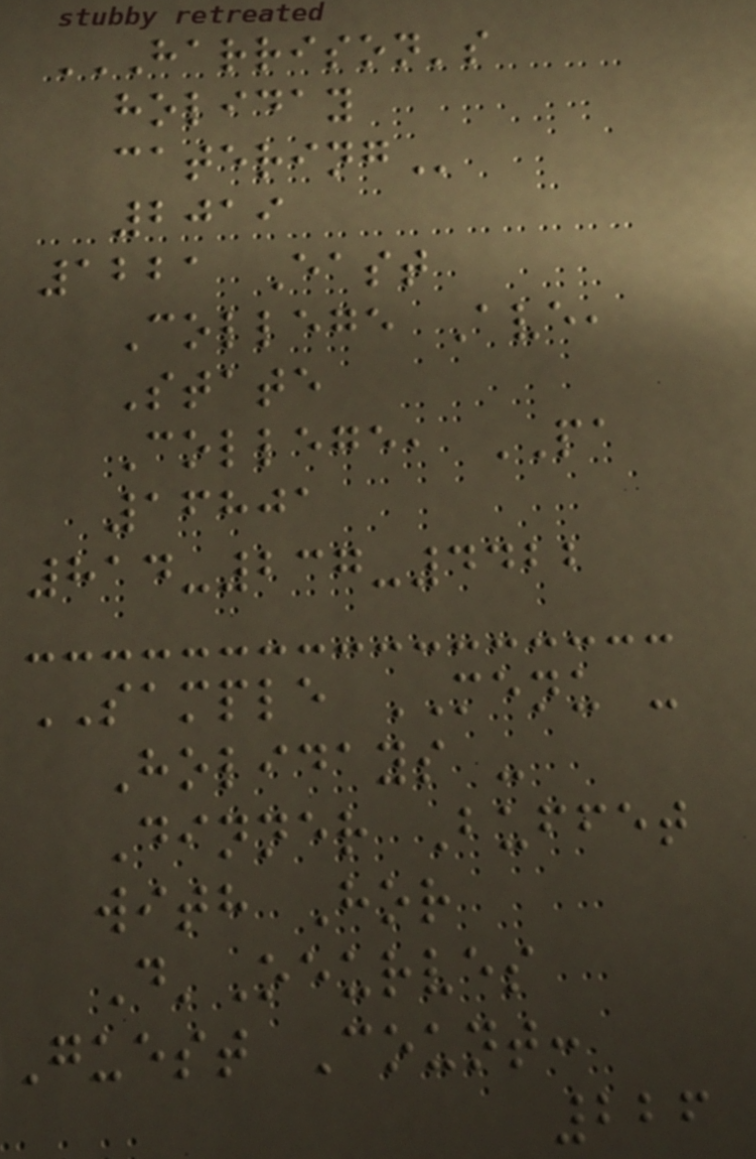HARRISON'S
HOLIDAY
CATERING
2019
1221 East
College Ave,
State
College, PA
16801
814-237-4422
SAMPLE MENU -
Holidays -
Dinner Buffet
with Hor
D'Oeurves
Guest Count:
226
